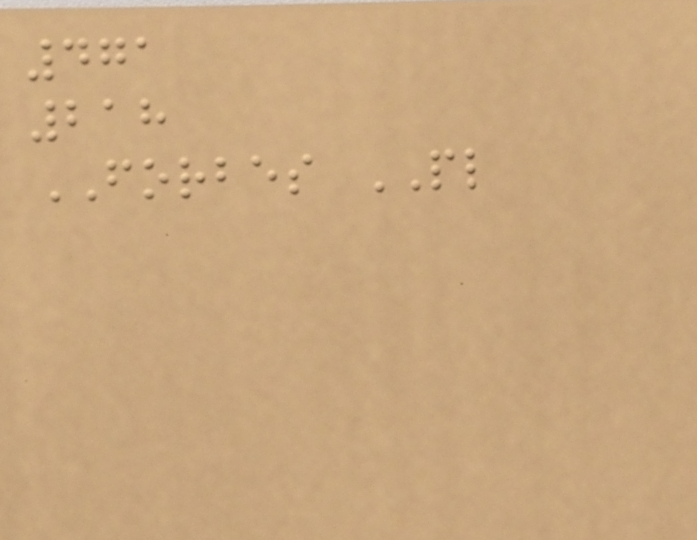471
218
FORBES PL
